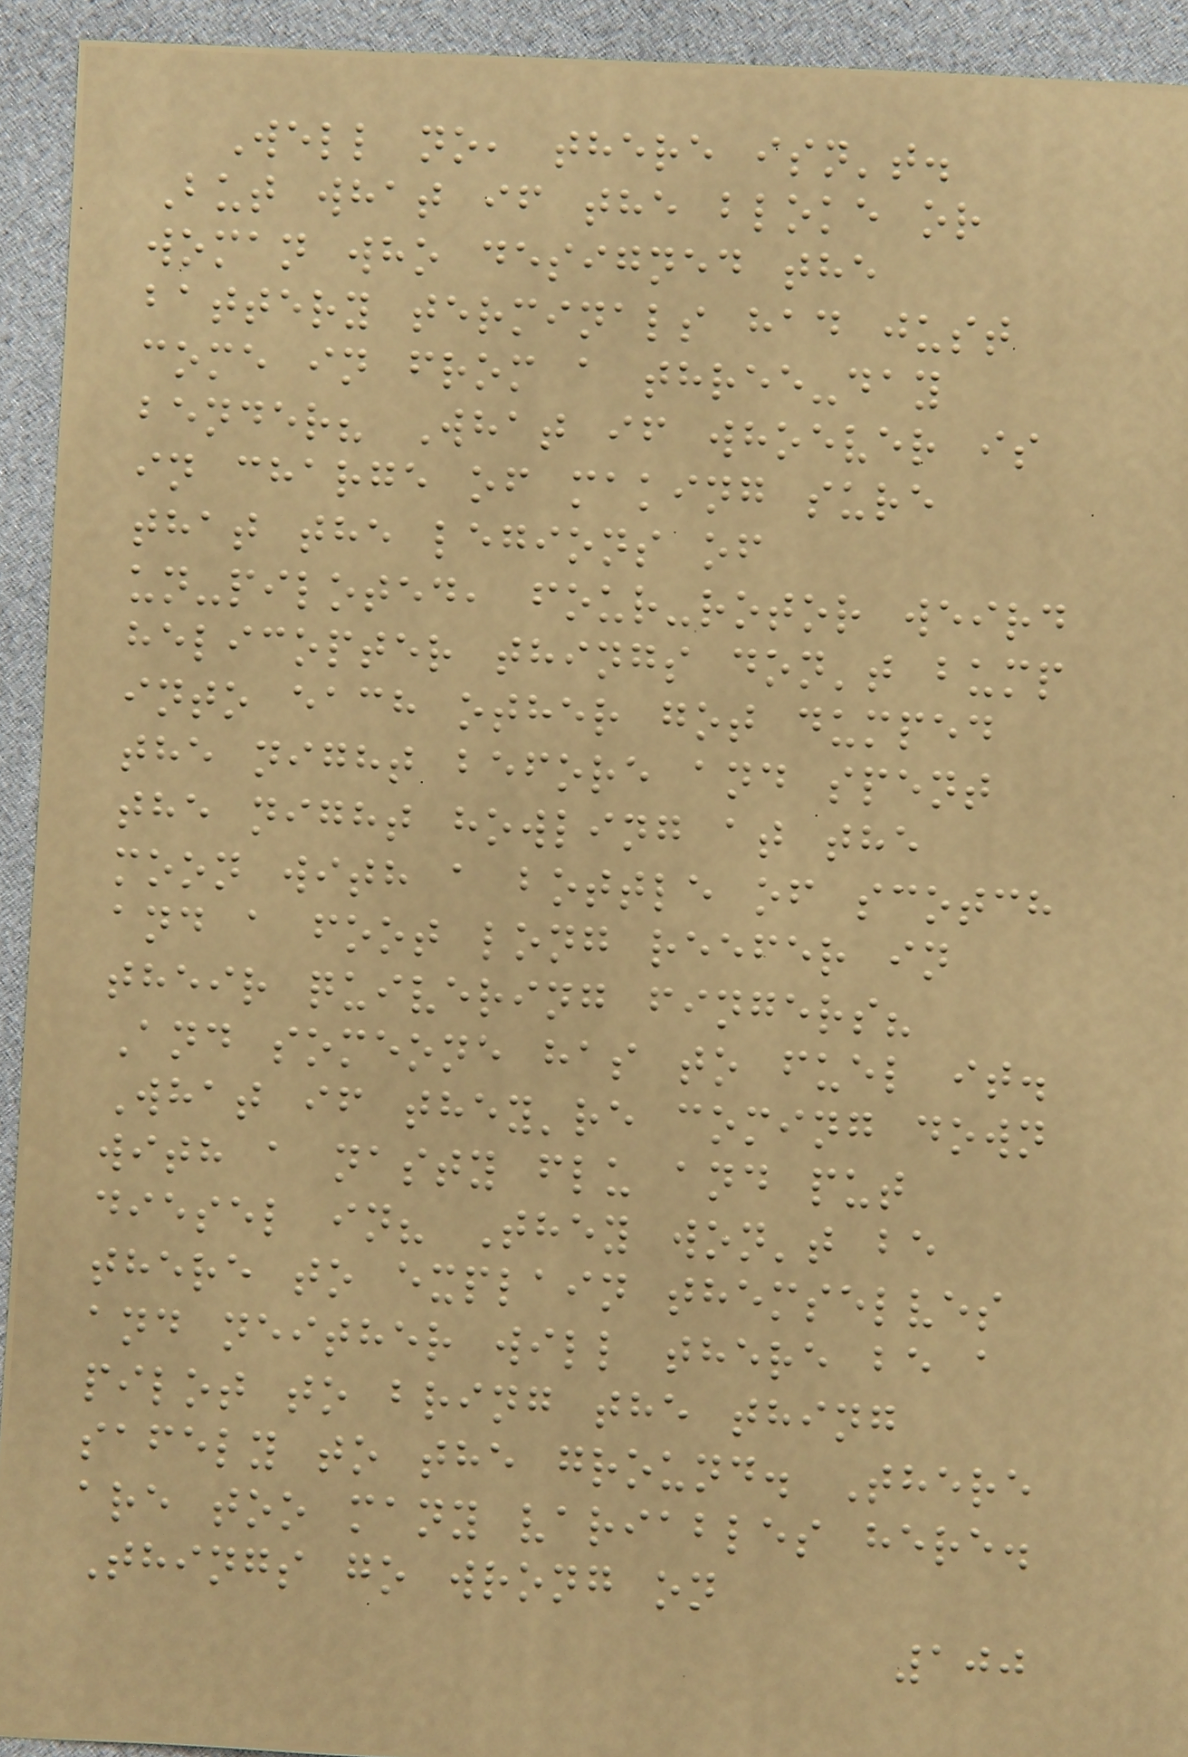Well no, there isn't.
But what if the bloke or
woman who designed the
battery terminals had just
come in from a three-day
bender? What if whoever is
in charge of making sure
that the legions of
un-piloted, four-rotor weird
helicopter things don't bump
into each other got dumped
the night before and spent
the night howling at the
moon with a bottle of scotch
and a foot long reefer in
their quivering fingers?
And someone has to fuel it.
What if they're coming down
with a nasty flu and put
diesel in? They won't be
there to explain themselves
and neither will there be a
pilot to bring the thing
safely to the ground. There
are too many variables here.
Things go wrong on
100
